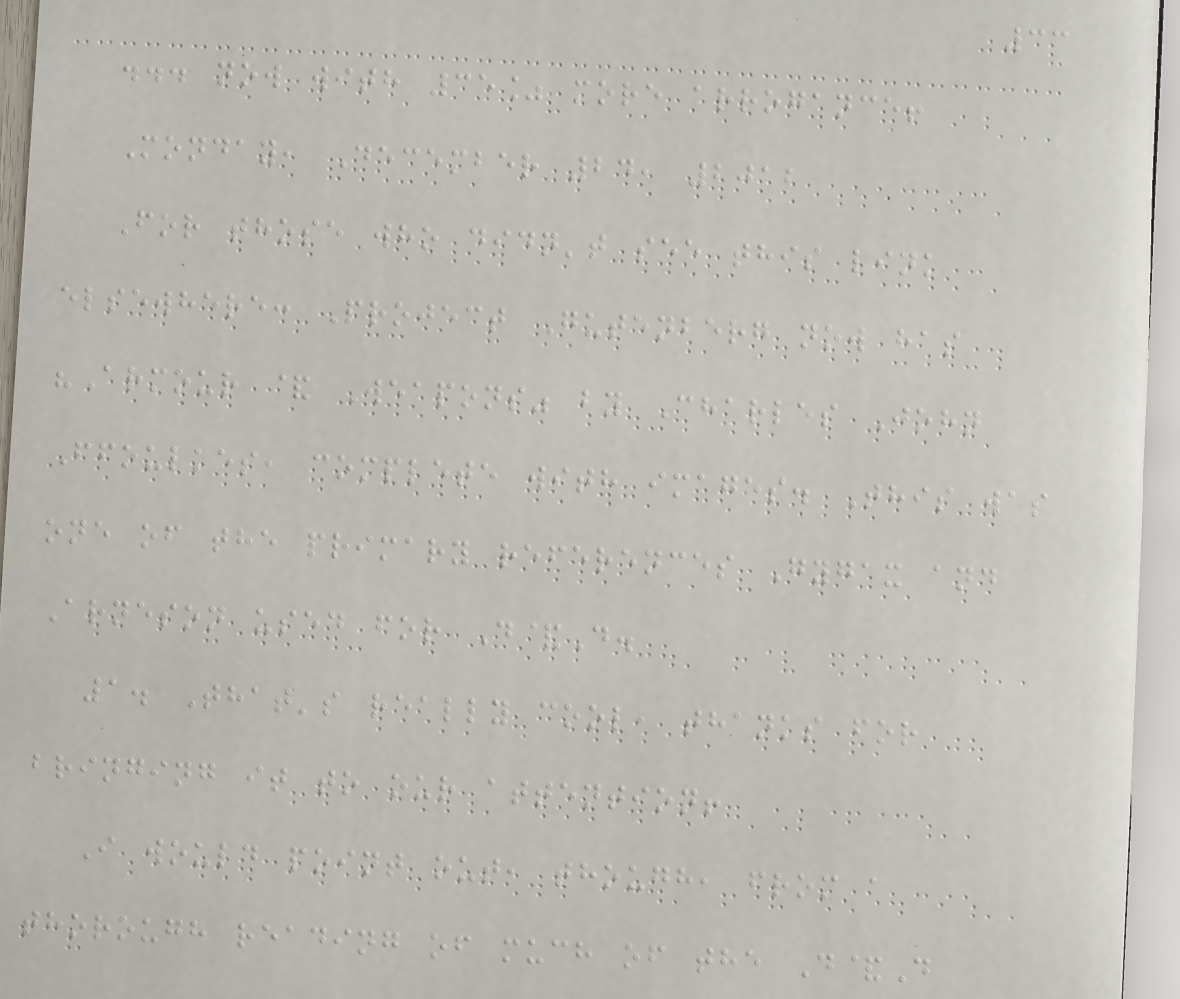33
... now with 35% more arrogance!
Monday, December 24, 2012
For those who didn't see this link
elsewhere: Project Gutenberg now has
"Armour & Weapons" by Charles John
Ffoulkes, complete with images. This was
one of the primary references Gygax and
Arneson used for D&D.
1. That's really cool, thanks for
bringing it to our attention!
I would point out, though, from a
thorough reading of much of the D&D
